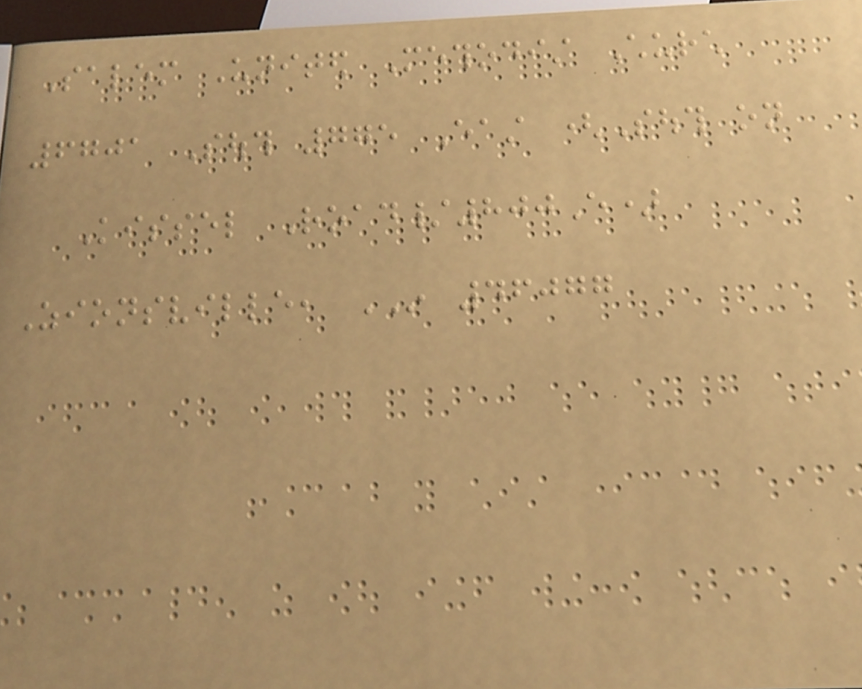Salem United Methodist Church
6701 South 775 East (South on
Kissel Road/800E)
Zionsville, IN 46077
